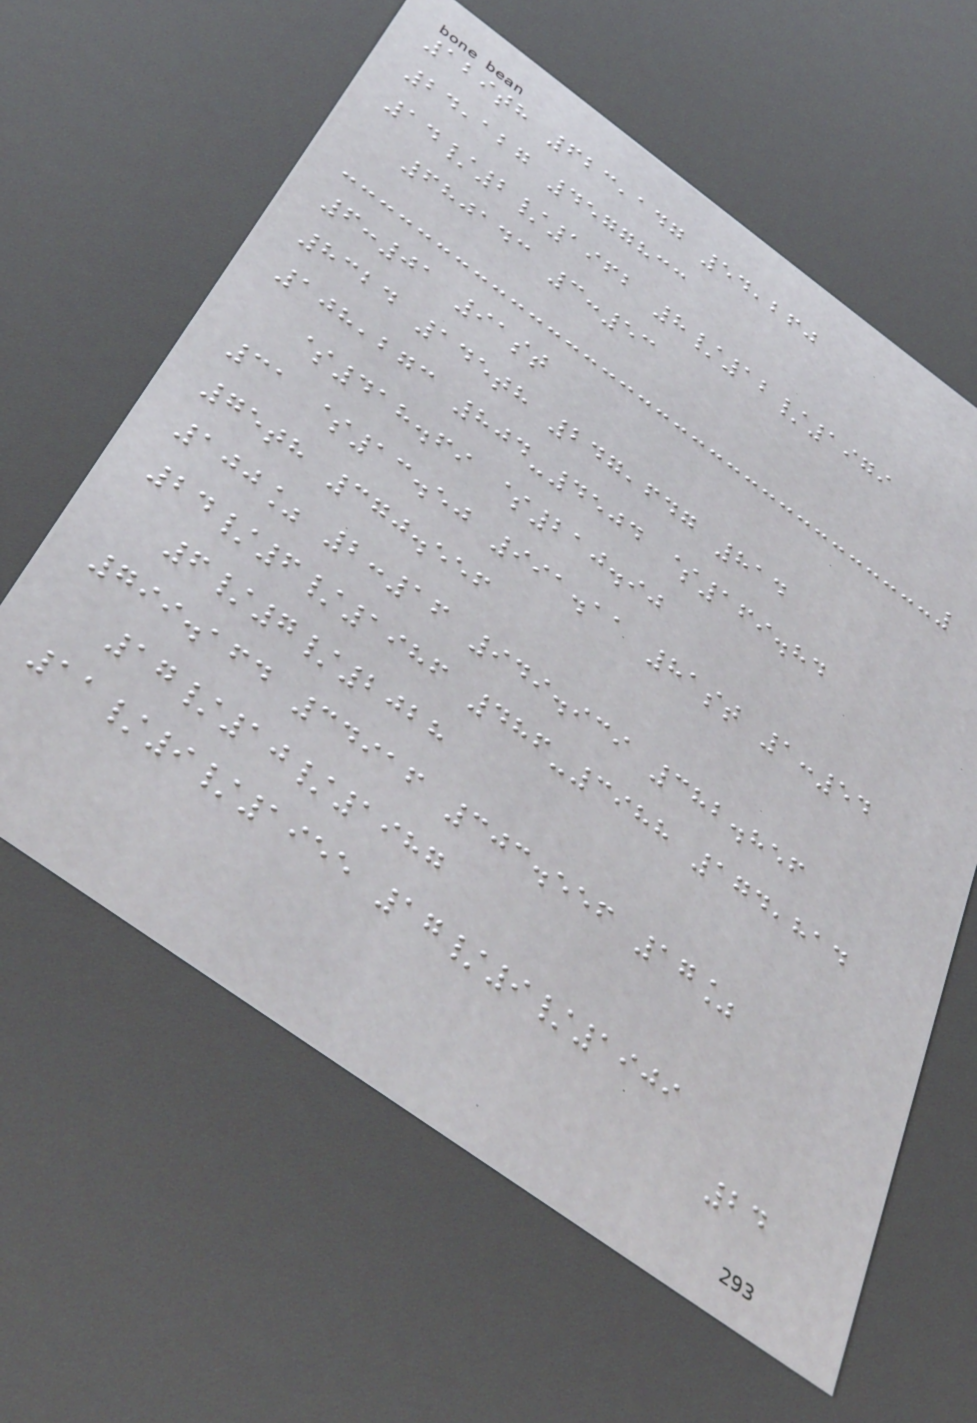129th 623,147 54,260
24,127 4577833
14/2/1962 8/12/1979
680143 3:53
6:01 91st
8324 145th 247,647 814
108,273 804-4504 $169.84
$418.69 $210.90
31 $13.50 991.11 81st 1:54
75th 370.556
100% 2:16 949.939 382.856
24/6/1986 486-3988 174,814
6/7/2028
799.164 34916 303.556 17%
17/10/1987
11/9/1955 17/9/1909
24
